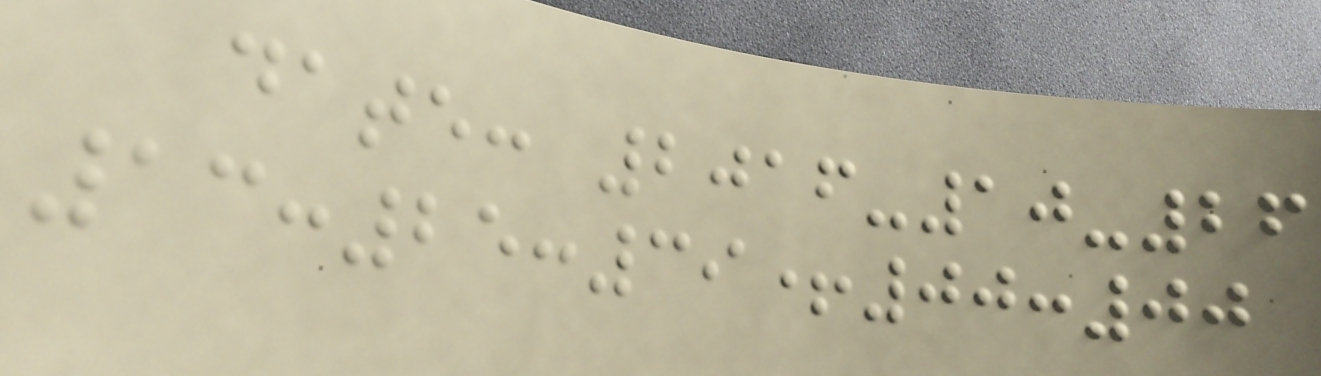date: 2016-10-26
13:25:39+00:00
